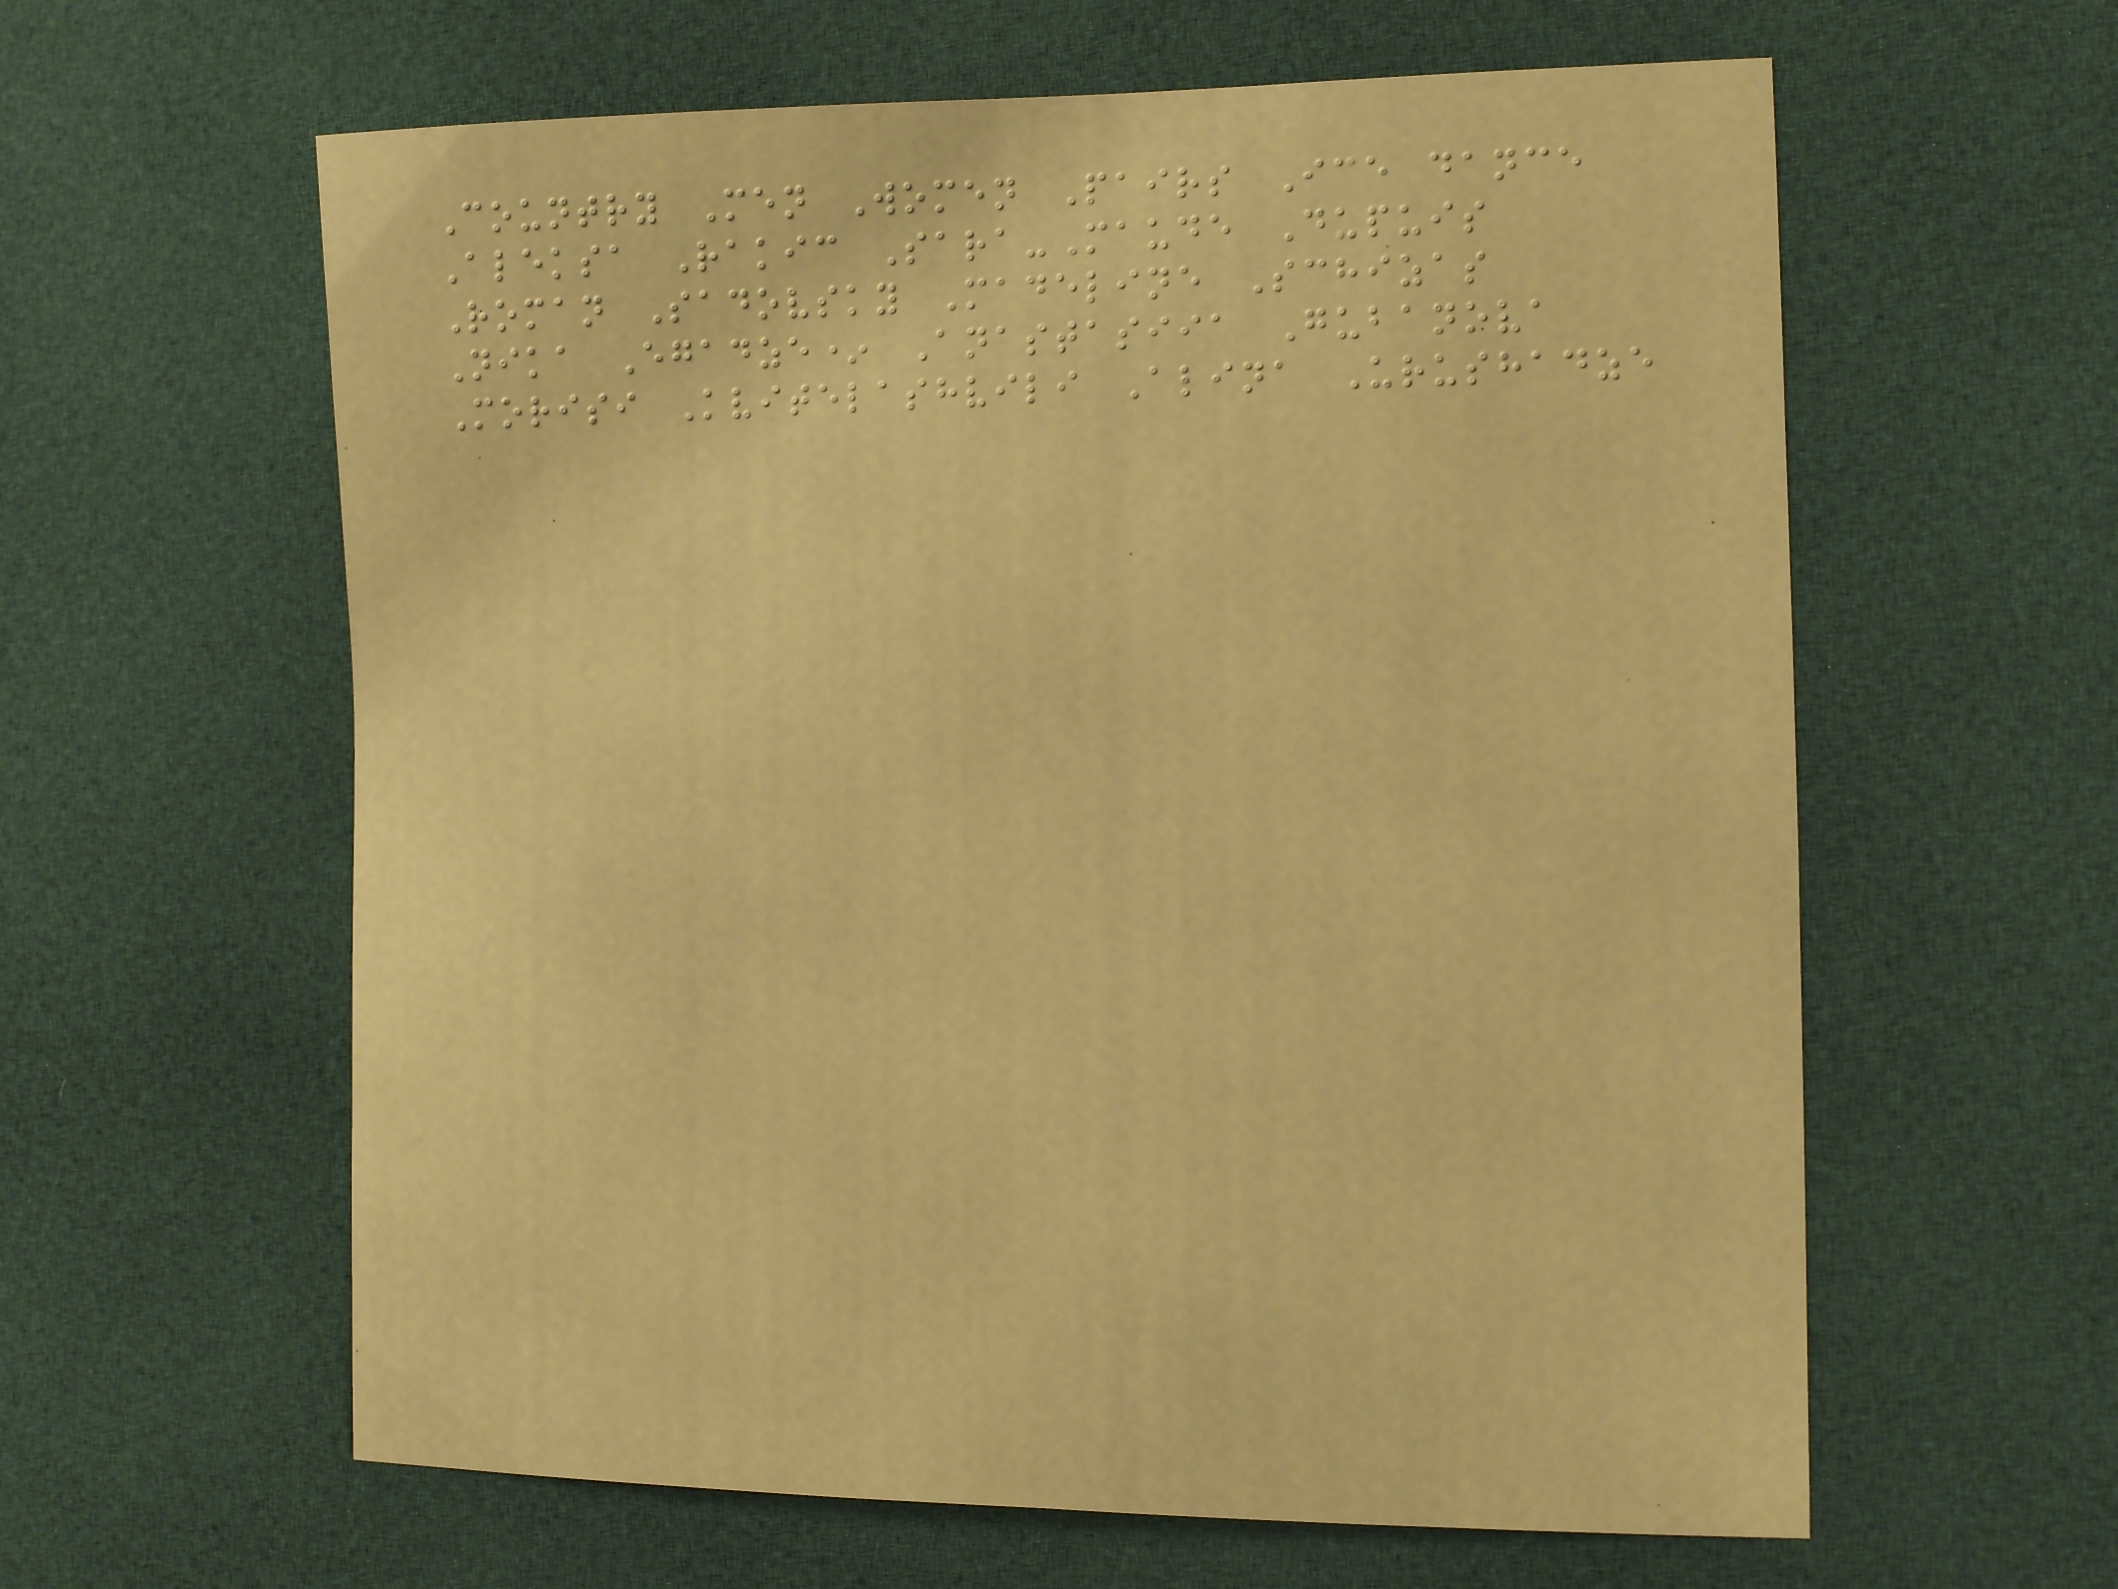Country Men Women Pairs Ice dance
Aleksa Rakic Sara-Maude Dupuis
Roman Sadovsky Madeline Schizas
Nika Egadze* Anastasiia Gubanova
Morisi Kvitelashvili Alina Urushadze
